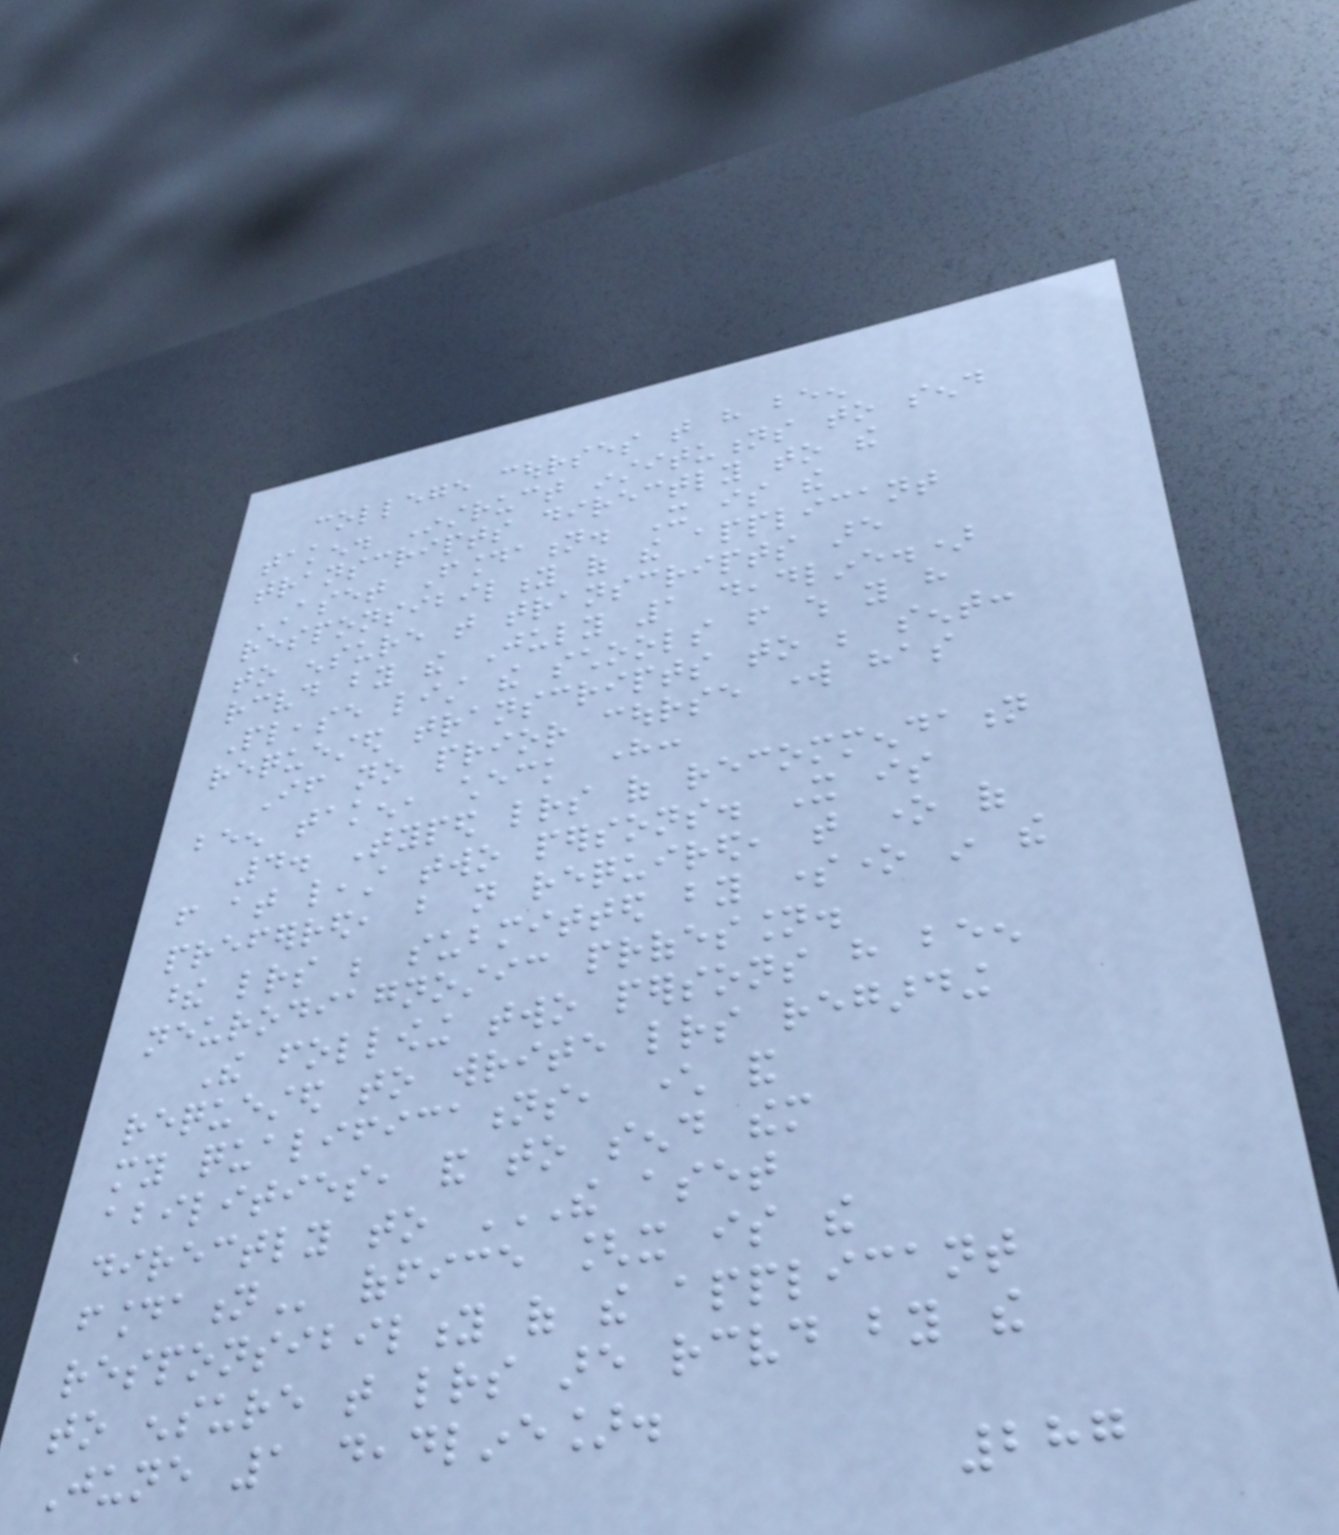college courses that have been
taken. Instruct institutions to send
transcripts directly to the
ASET Foundation. It is the
responsibility of the applicant
to ensure that transcripts are
received by the July 1 deadline.)
Please list the schools from which you have
requested transcripts to be sent:
If no prior course work has
been taken, check here:
4. Typed letters of recommendation
from at least two persons. It is
preferred, but not required, that one of
these letters be submitted by someone in the
neurodiagnostic profession.
The following two persons have been
requested to write letters regarding
my qualifications, character and
abilities, and to send them
directly to THE ASET
FOUNDATION office [it is the
responsibility of the applicant
to ensure that letters are received by the
June 1 deadline].
287
